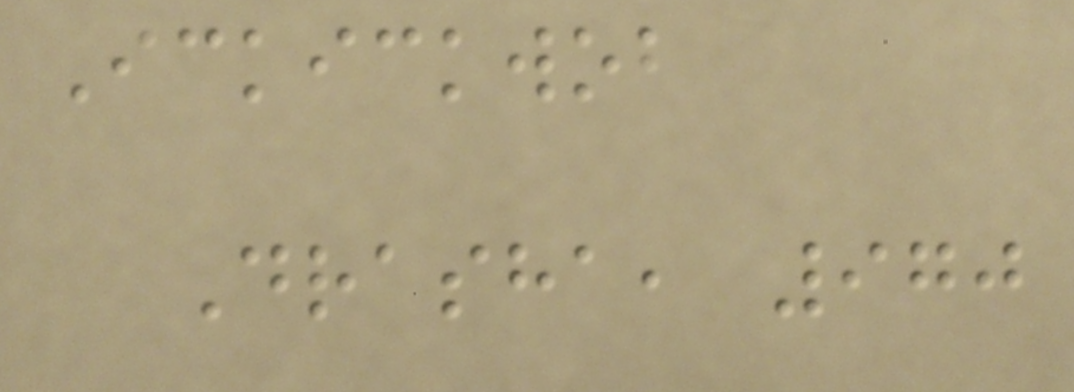Ickickwob
Drasha, 970
